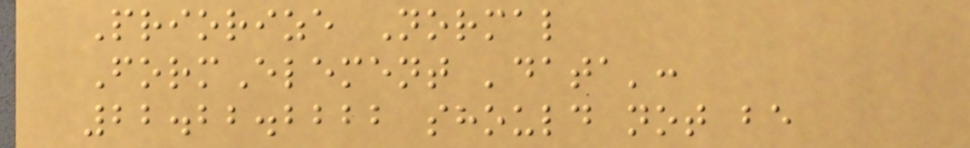Priorize Normal
FormElement 'data':
22.22.2222 should not be
